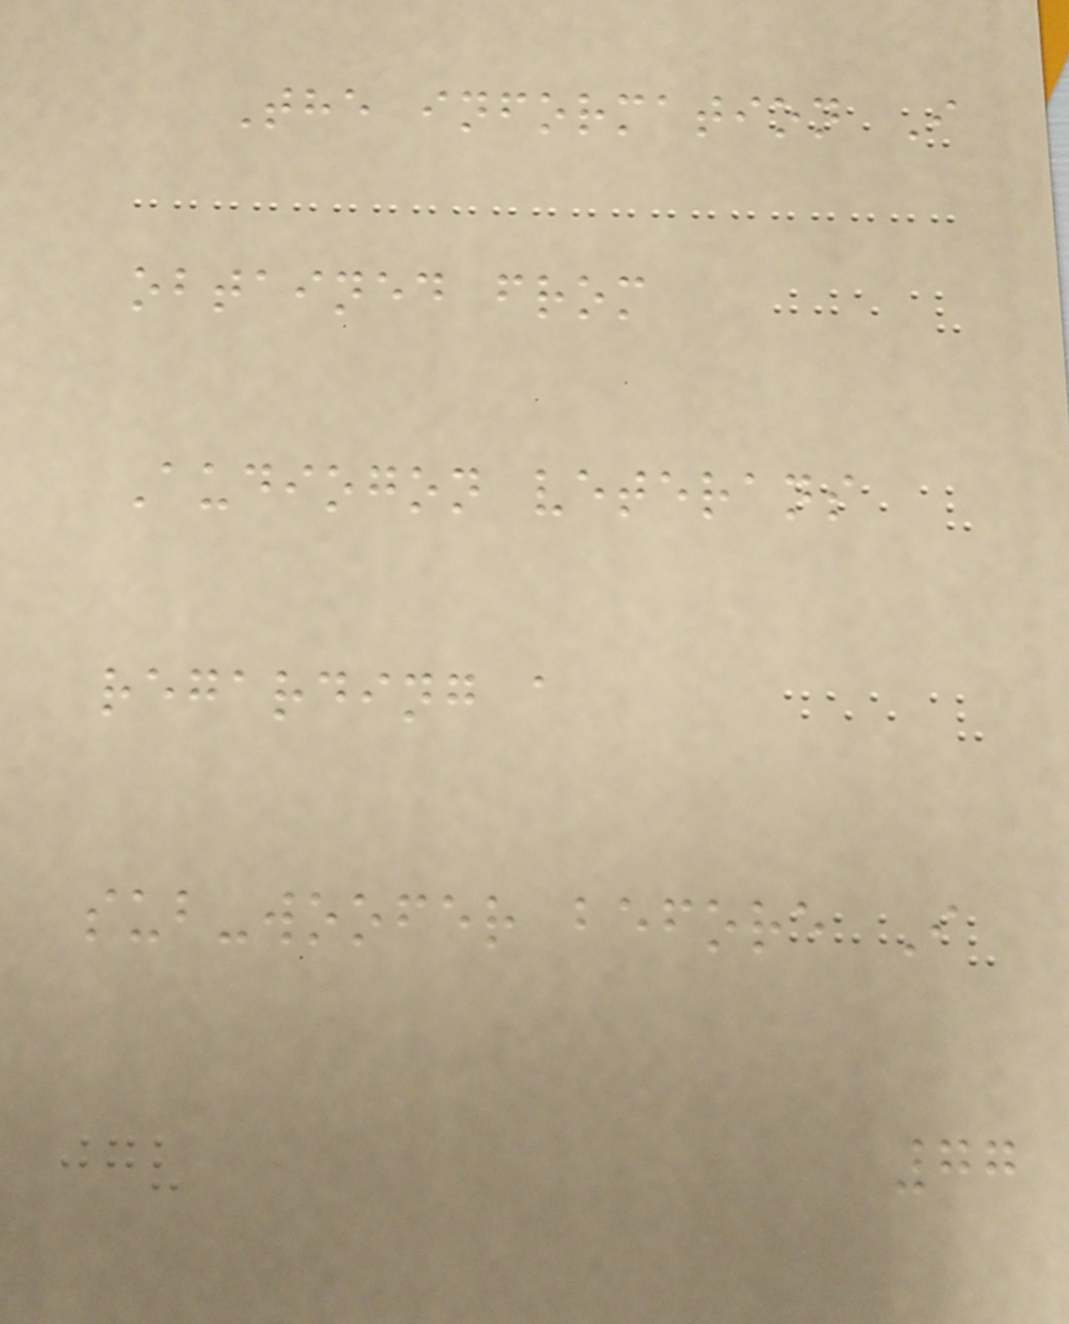The information I
obtained from
Audiogon veterans
regarding a
sub-woofer before I
77
